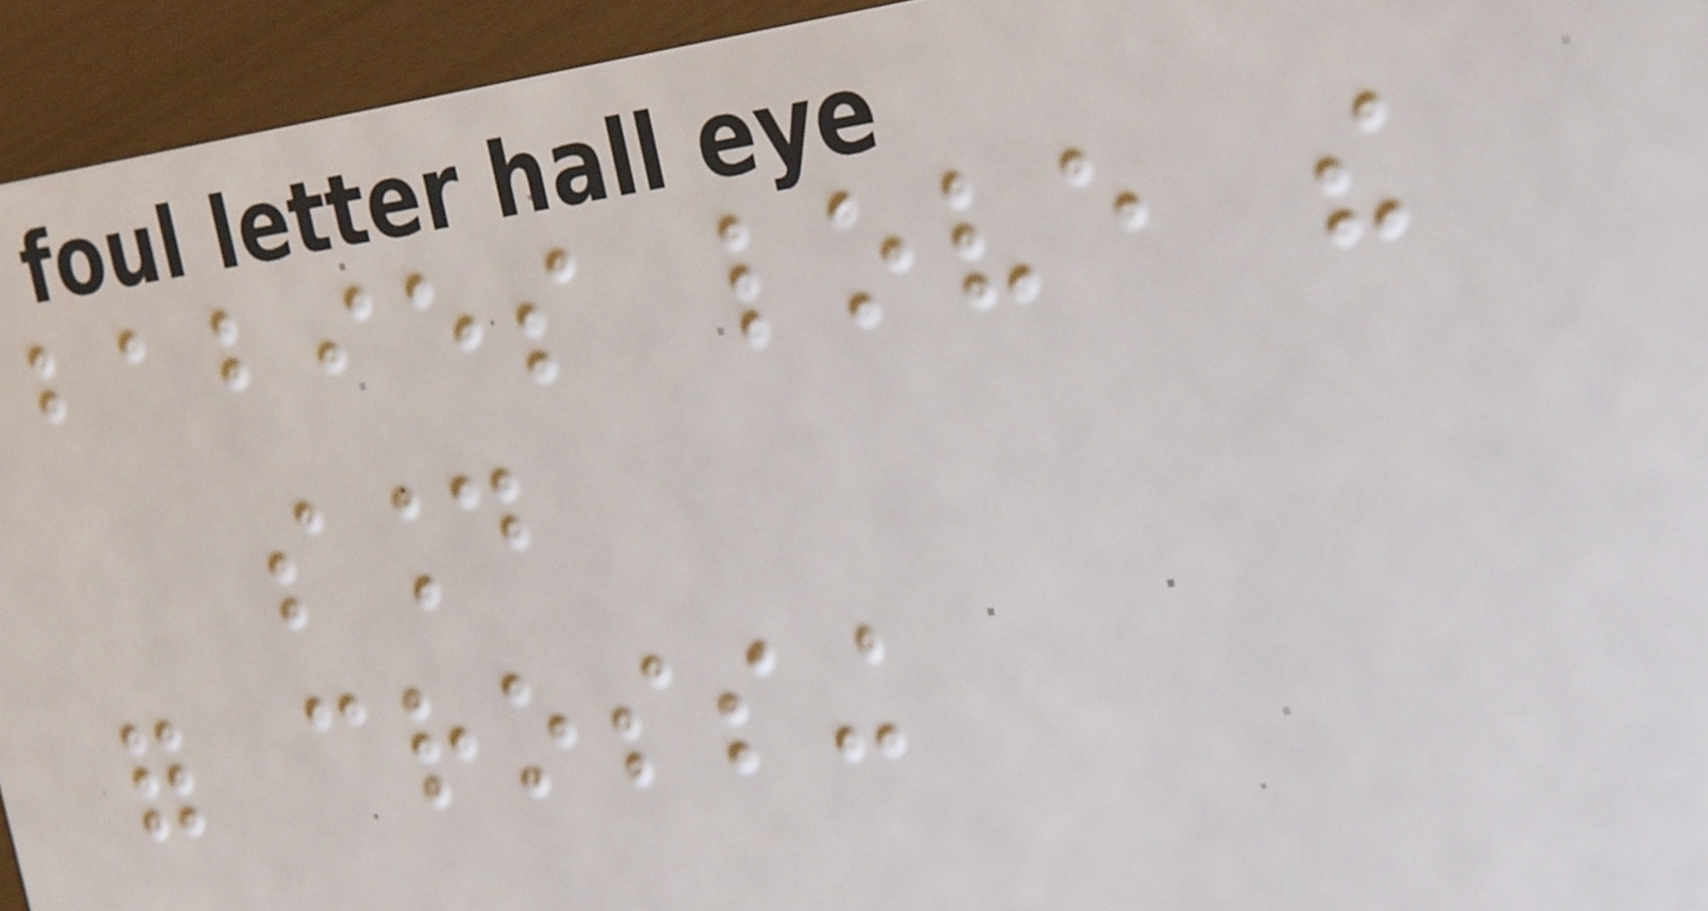babies love the
sound
for crossing
